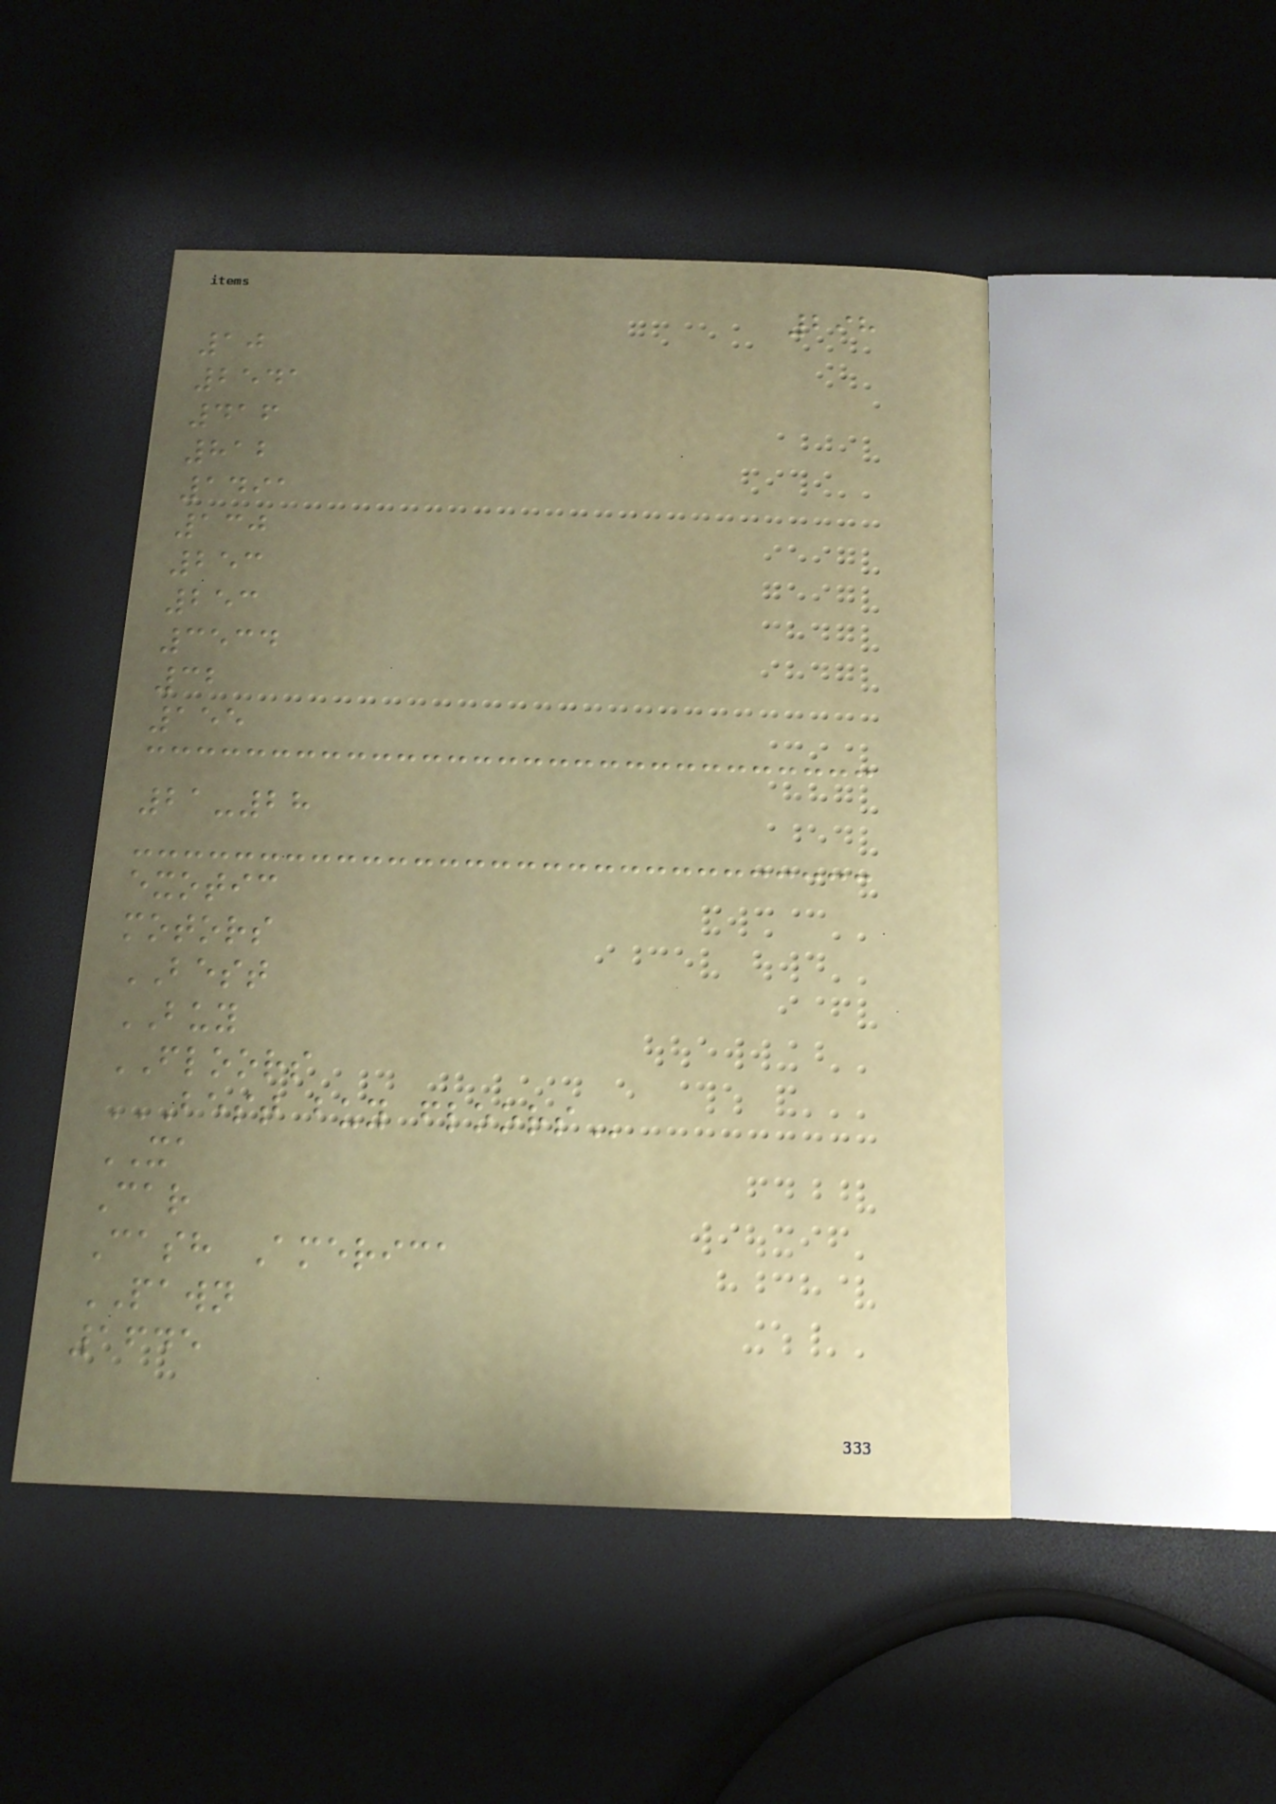298
10
2541
416
812
1491
130
253
253
3534
32
155
21-28
exotic
motors
BEST
BUY
FLOORS
BEST BUY FLOORS
XA
Car
Cash America
PAWN
1645
